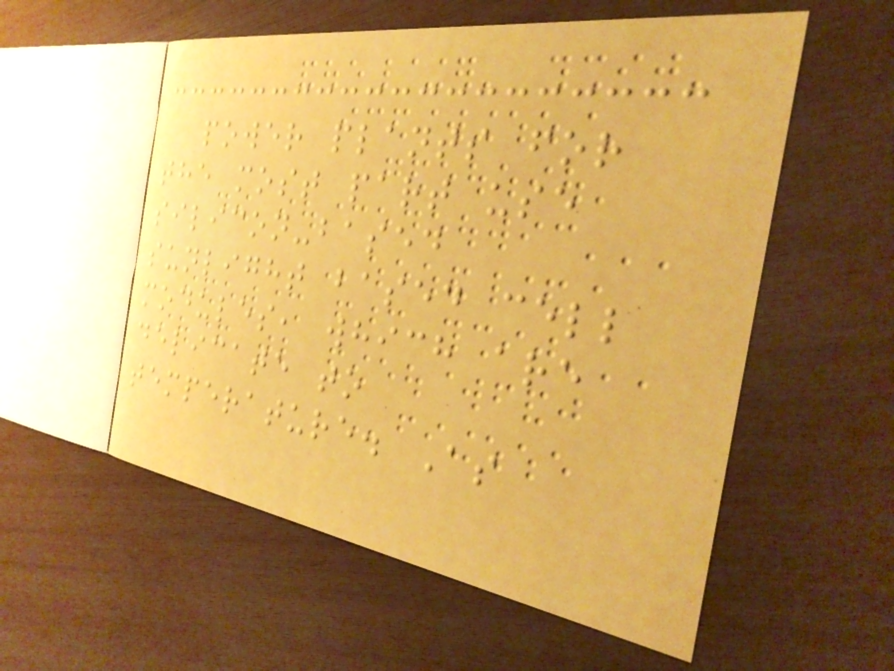power plants for
the most part use
silicon-based
sunlight based cell
modules, which are
delicate to
temperature. As
